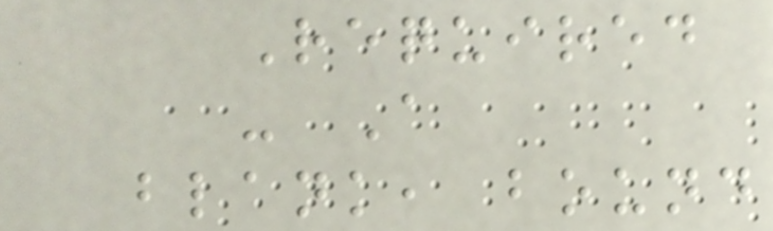Required
- A
blank, bound
